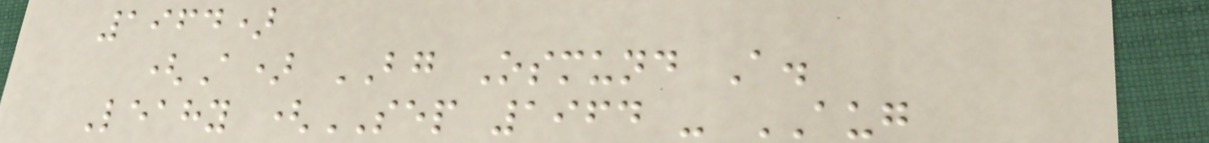1964)
(A) BG Osmund A.
Leahy (SEP 1964 - AUG
